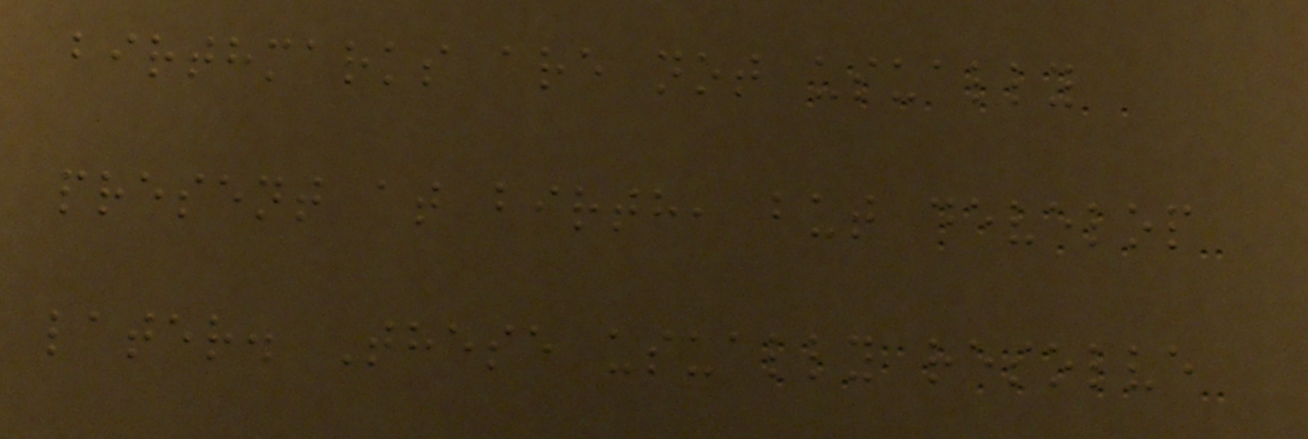birthmarks are not usually
present at birth, but develop
later. These usually resolve
